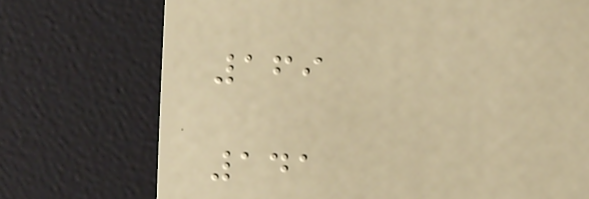169
141
